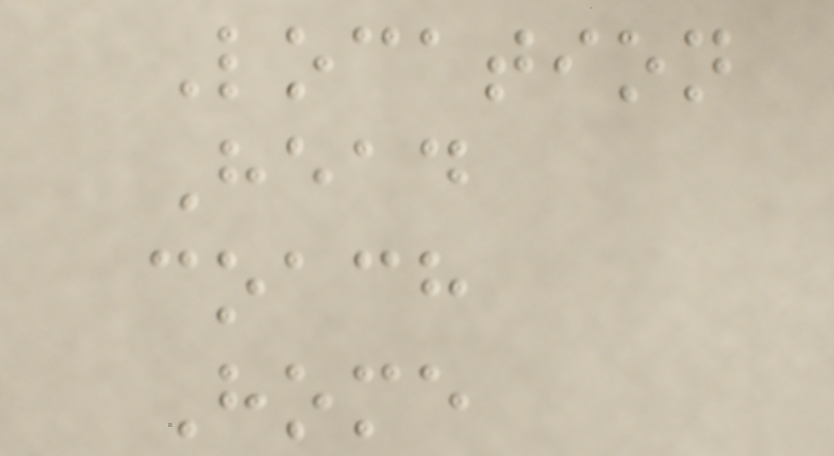Location
Head
coach
Home
